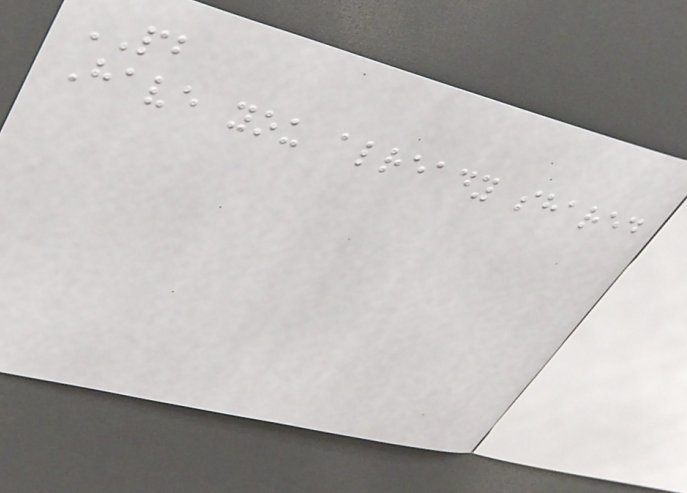PB
Have you already shared
